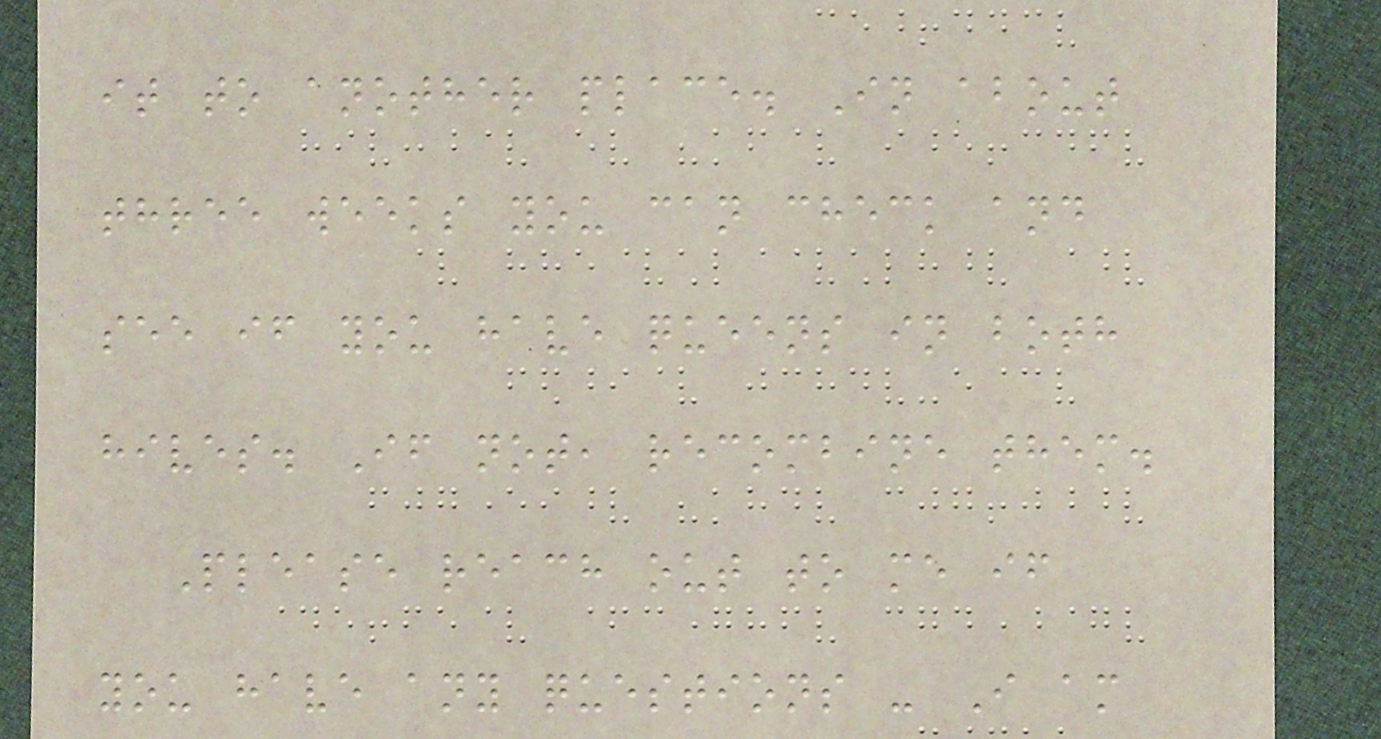it to another place. In about
three weeks you can check and
see if you have queens in both
hives. If not, recombine them.
Please reach out to me if
you have any questions - I am
